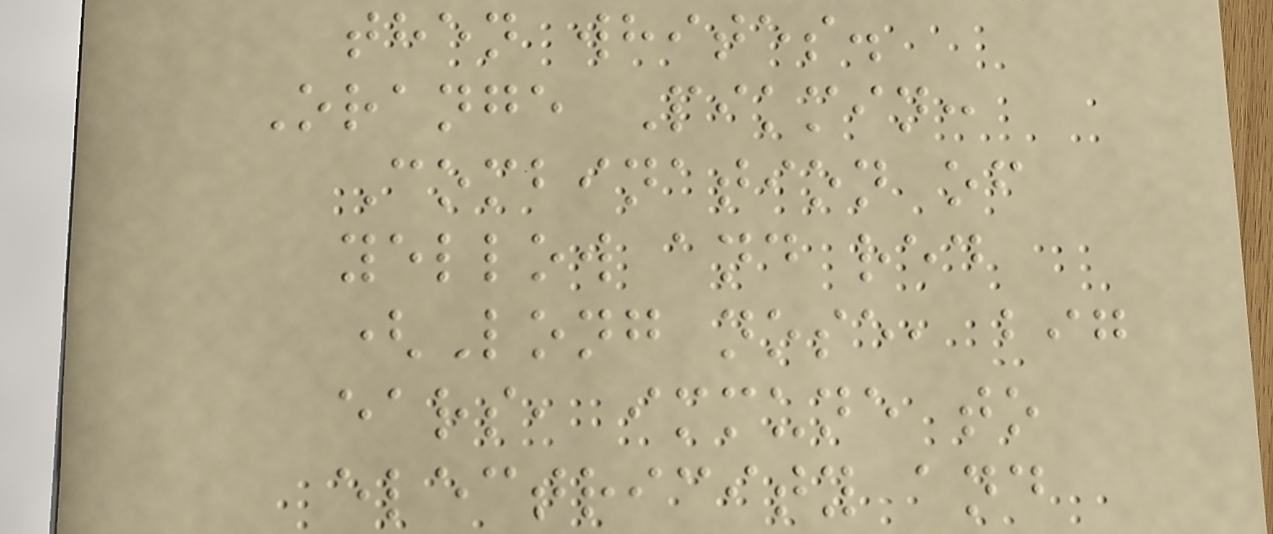then whites.
Orange Pikmin:
Combination of
yellow and red
(Long nose, big
ears, immune to
electricity and
